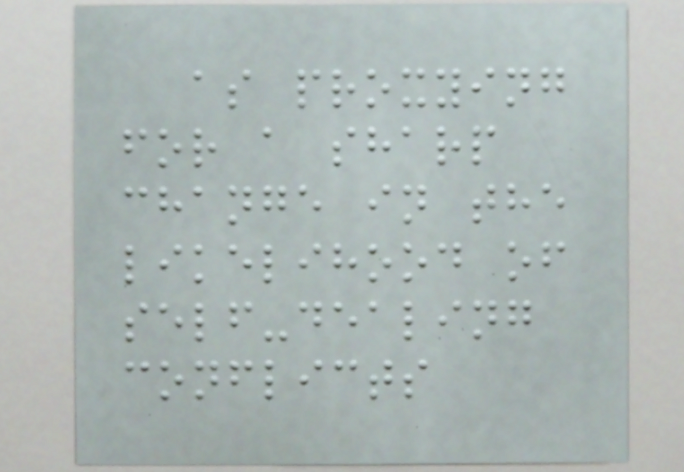as proxying
for a sharp
change in the
likelihood of
self-dealing
conflicts
